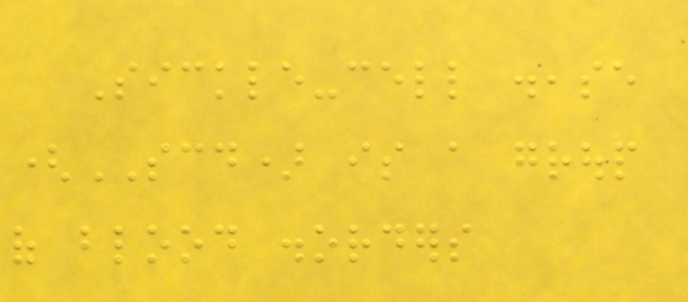Sickle-cell disease
(SCD) is a group
of blood disorders
